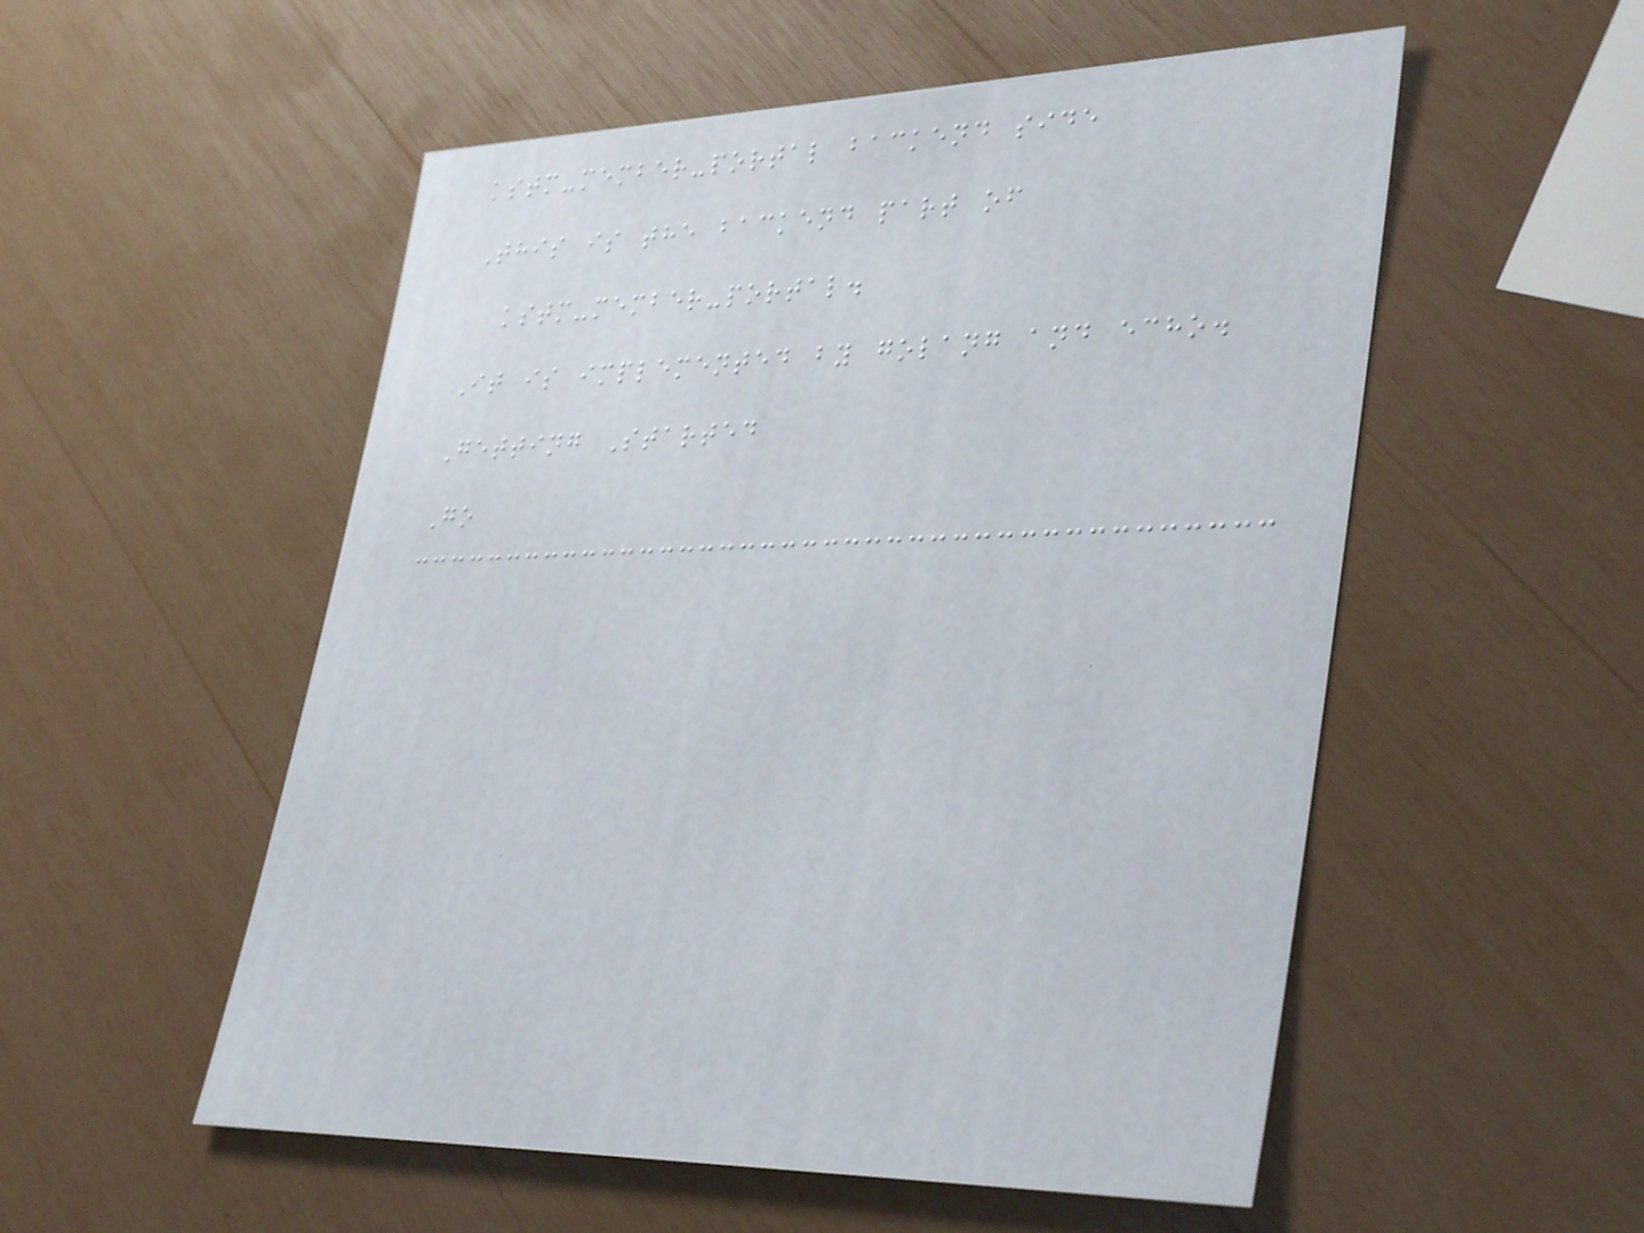kstm-member-portal backend side
This is the backend part of
kstm-member-portal.
It is implemented by golang and echo.
Getting Started
Go
